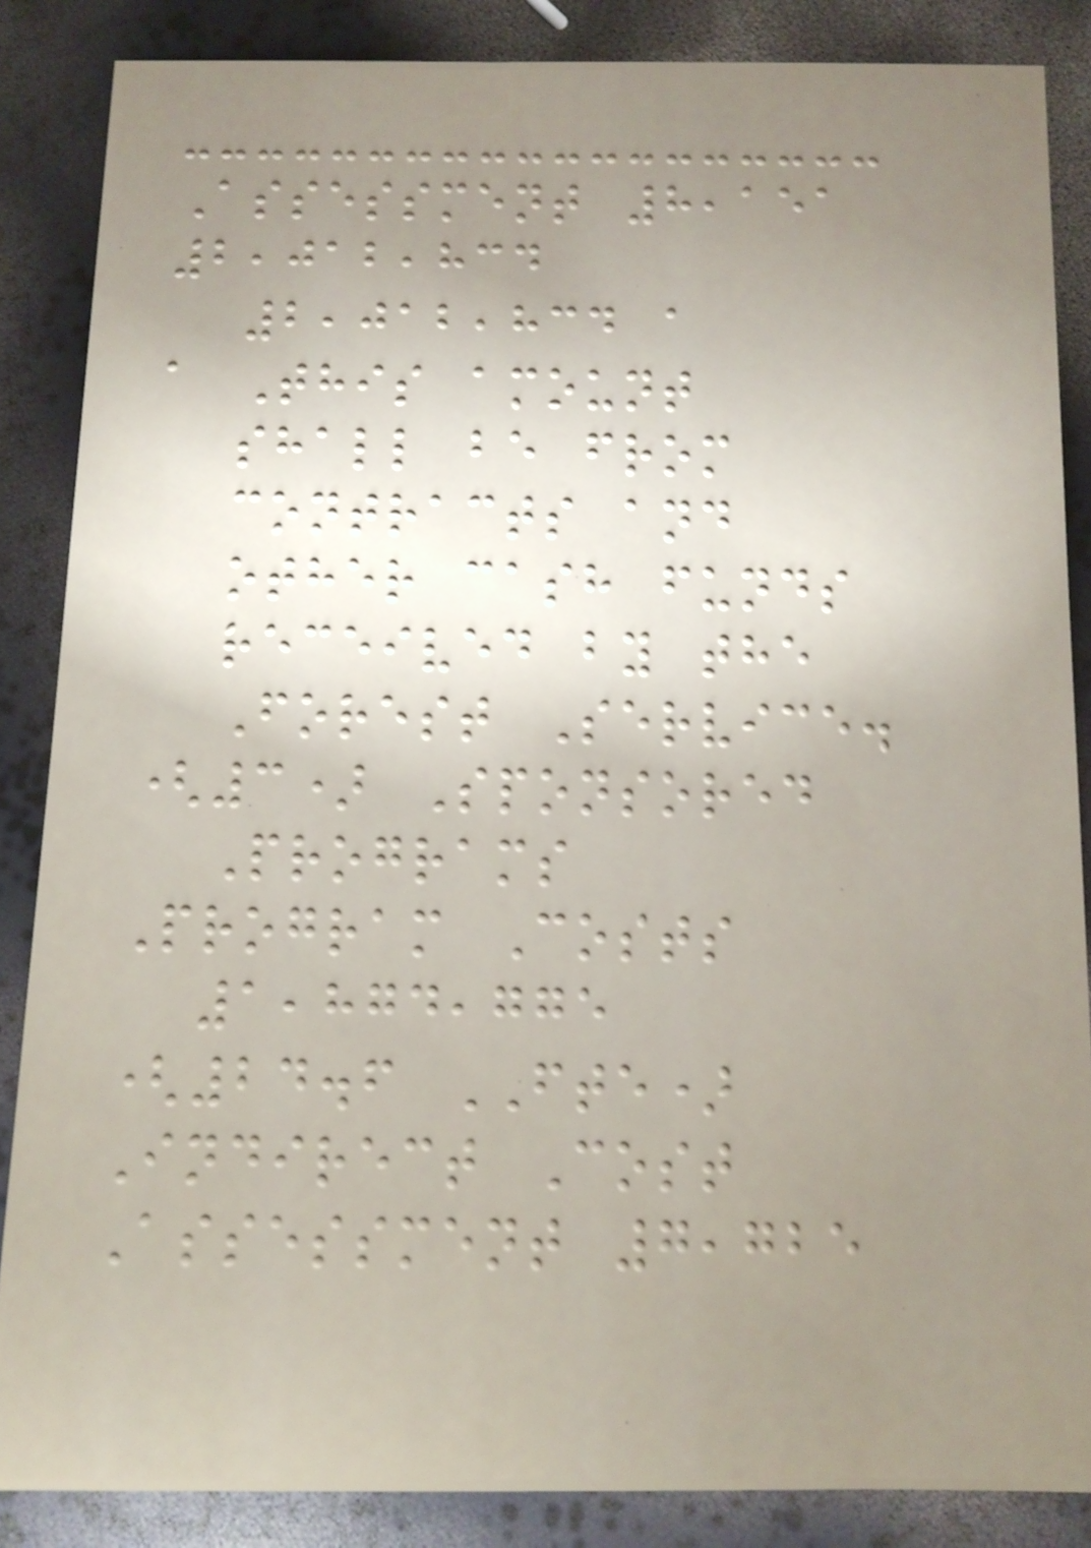Assessment 8,151
2,012,834
2,012,834 a
a This amount
shall be from
contracts and
other cash funds
received by the
Forest Service.
(3) Sponsored
Programs
Program Costs
1,874,775
(24.6 FTE)
Indirect Cost
Assessment 7,725
